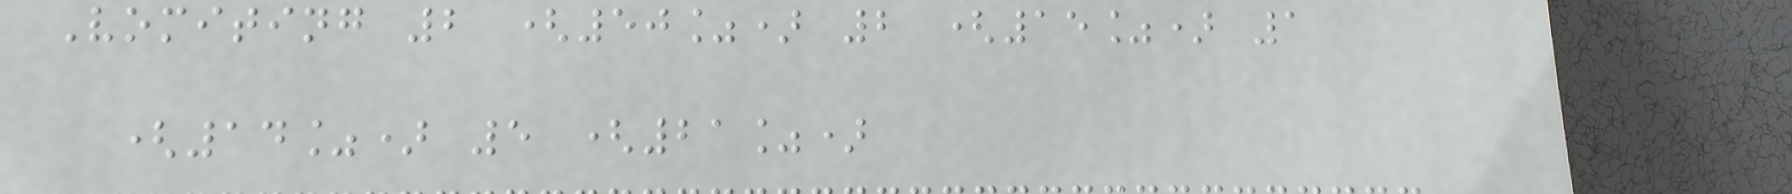Vomiting 2 (50%) 2 (15%) 1
(14%) 5 (21%)
